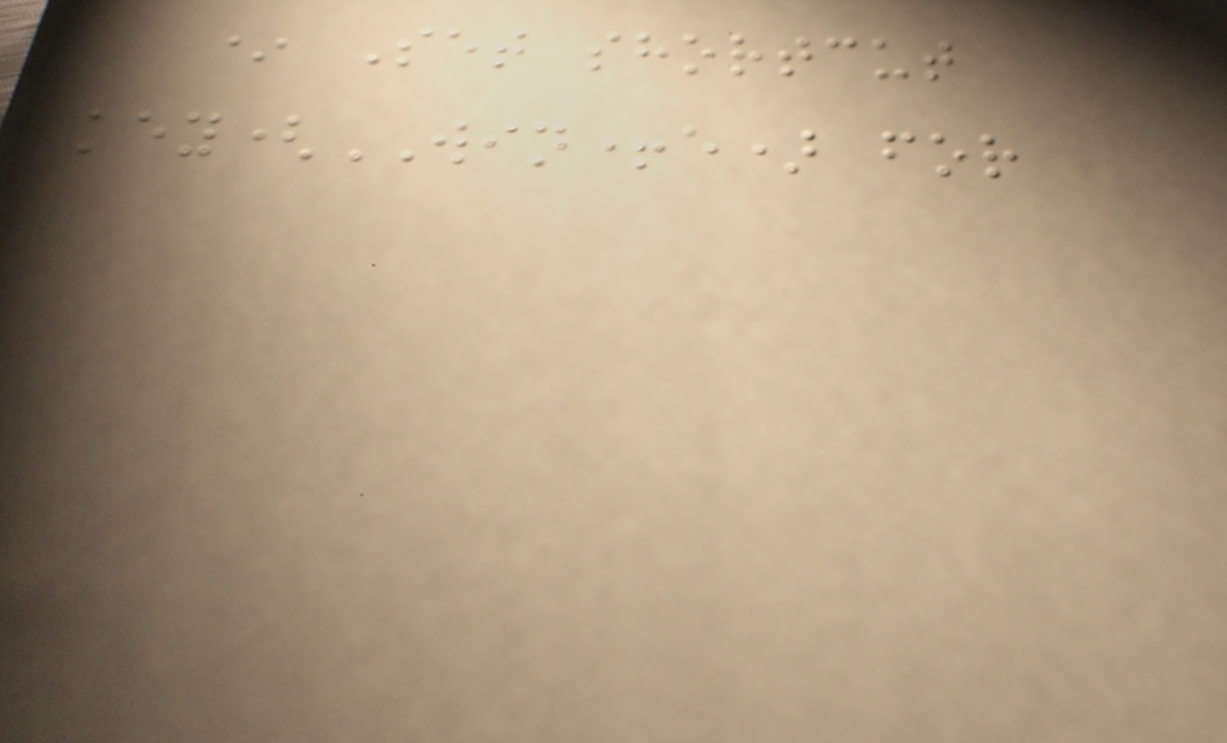* Set shortcut
key(WIN+e) for
